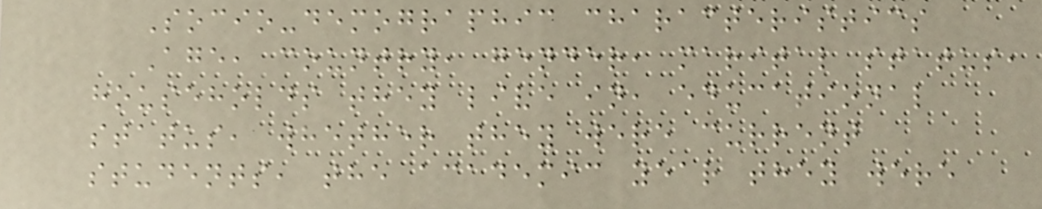Socio-demographic characteristics
Age, country, gender, marital status,
households they live in, educational
status, whether they were current
students, the academic year they were
